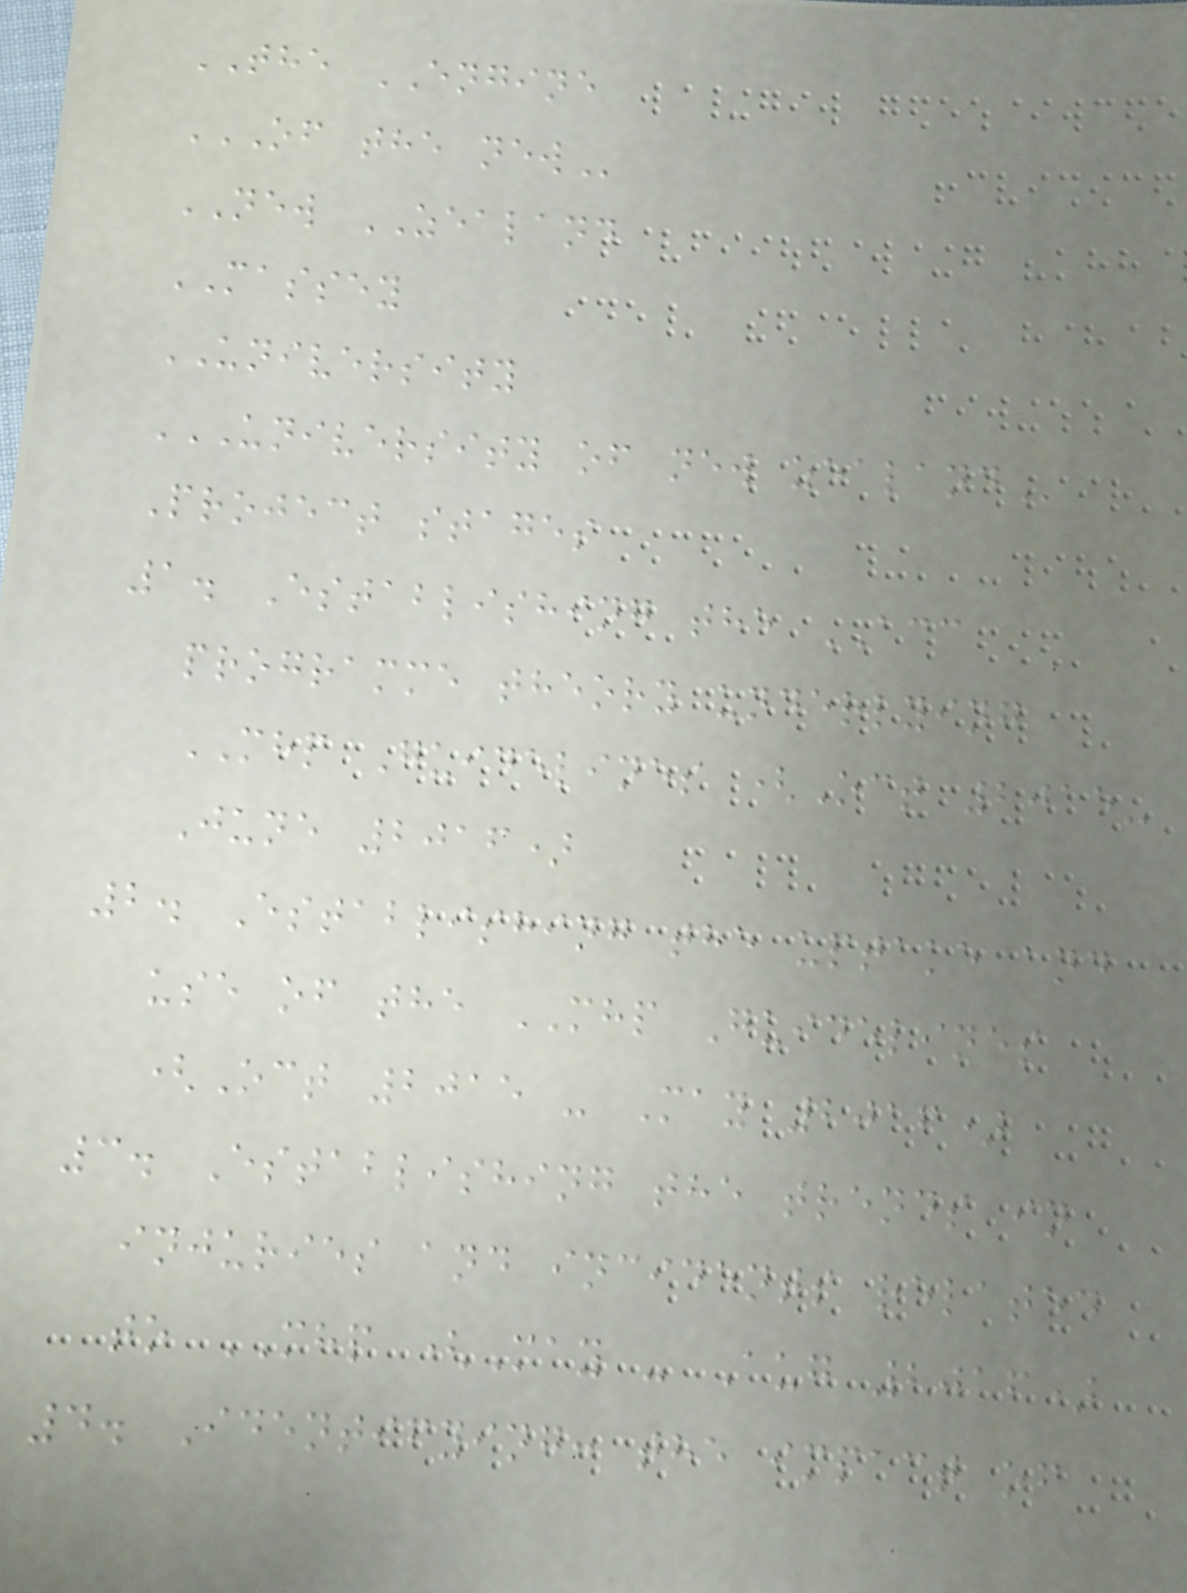THE ENGINE
OF THE NEW
NEW ZEALAND
MASSEY
UNIVERSITY
UNIVERSITY OF NEW ZEALAND
Project stages
1. Establishing the ACC
programme theory underlying
MHP Guidelines (Oct 2015-
June 2016)
2. Establishing the uptake and
use of the MHP Guidelines
(Oct 2015 - May 2016)
3. Establishing the trends in
injuries and incidents related
to MHP (May - Aug 2016)
4. Identifying: the impact of
